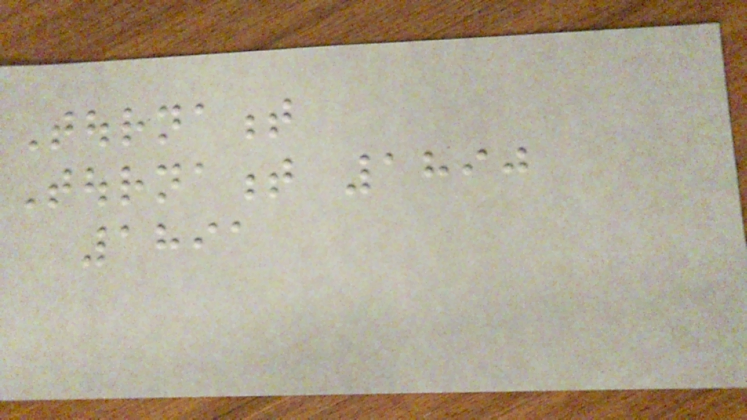Tournament
Tournament 1890
1891
